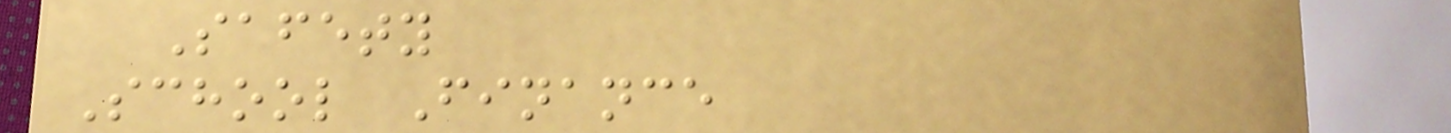Safety
School Finance
